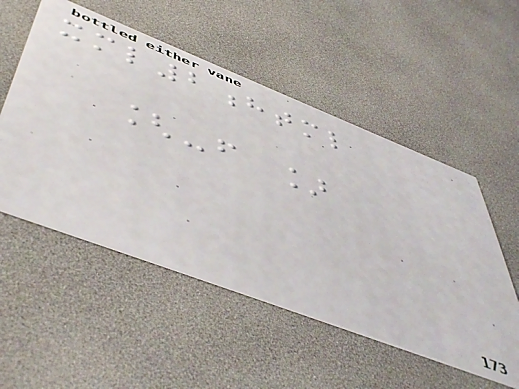xml2html
[-f ]
